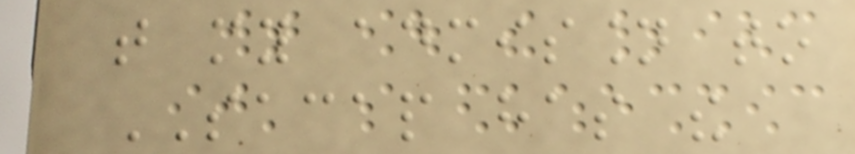that my admission to
SACAP has the
